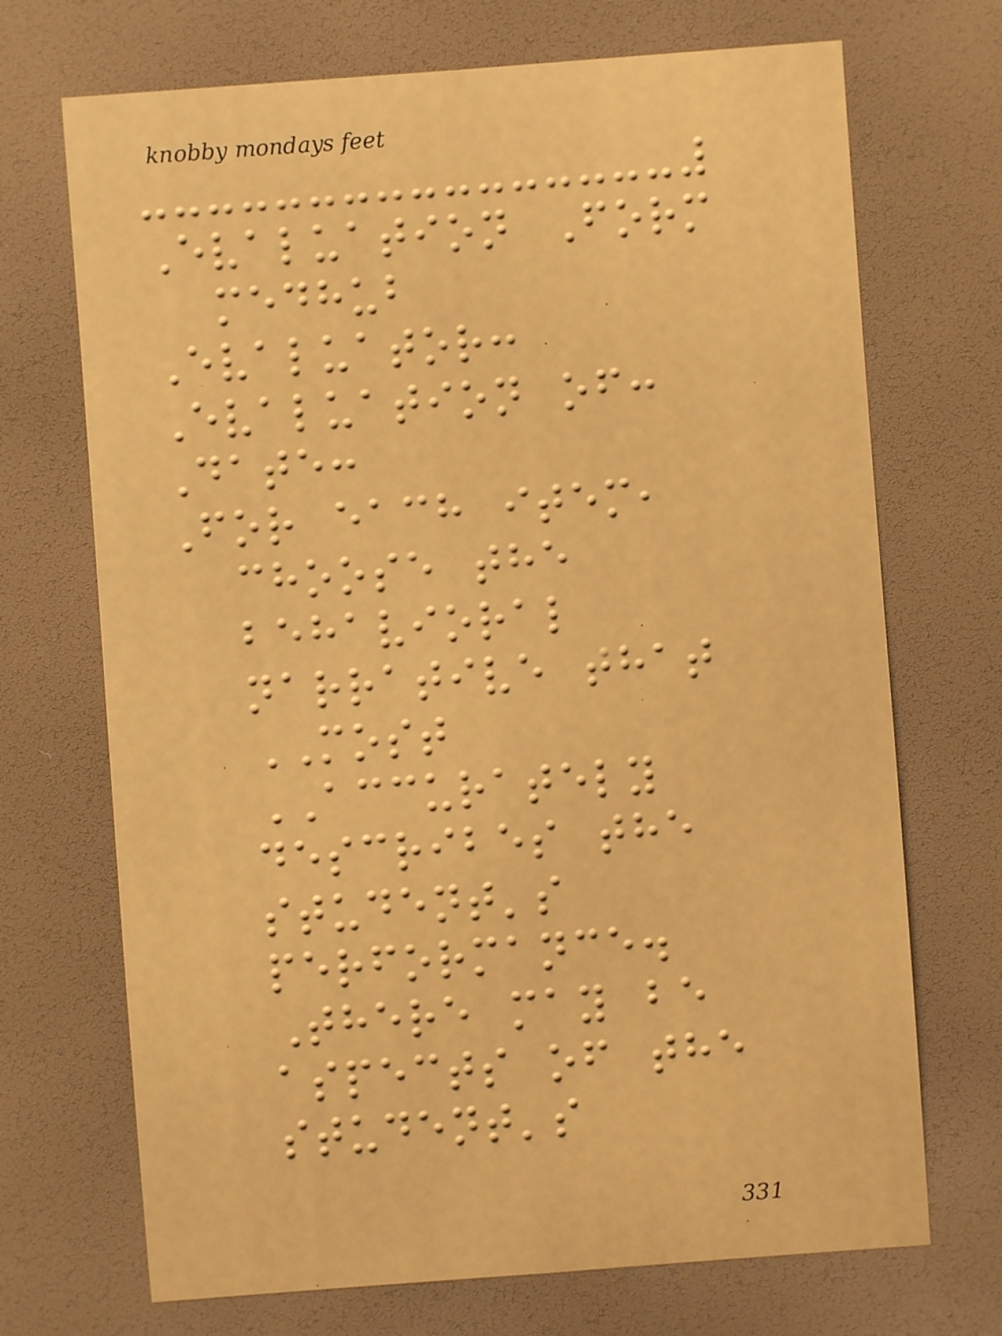Evaluation Form
medhub
Evaluator:
Evaluation of:
Date:
For each item,
choose the
behavioral
narrative that
MOST
ACCURATELY
describes the
student's
performance.
There may be
aspects of the
student's
